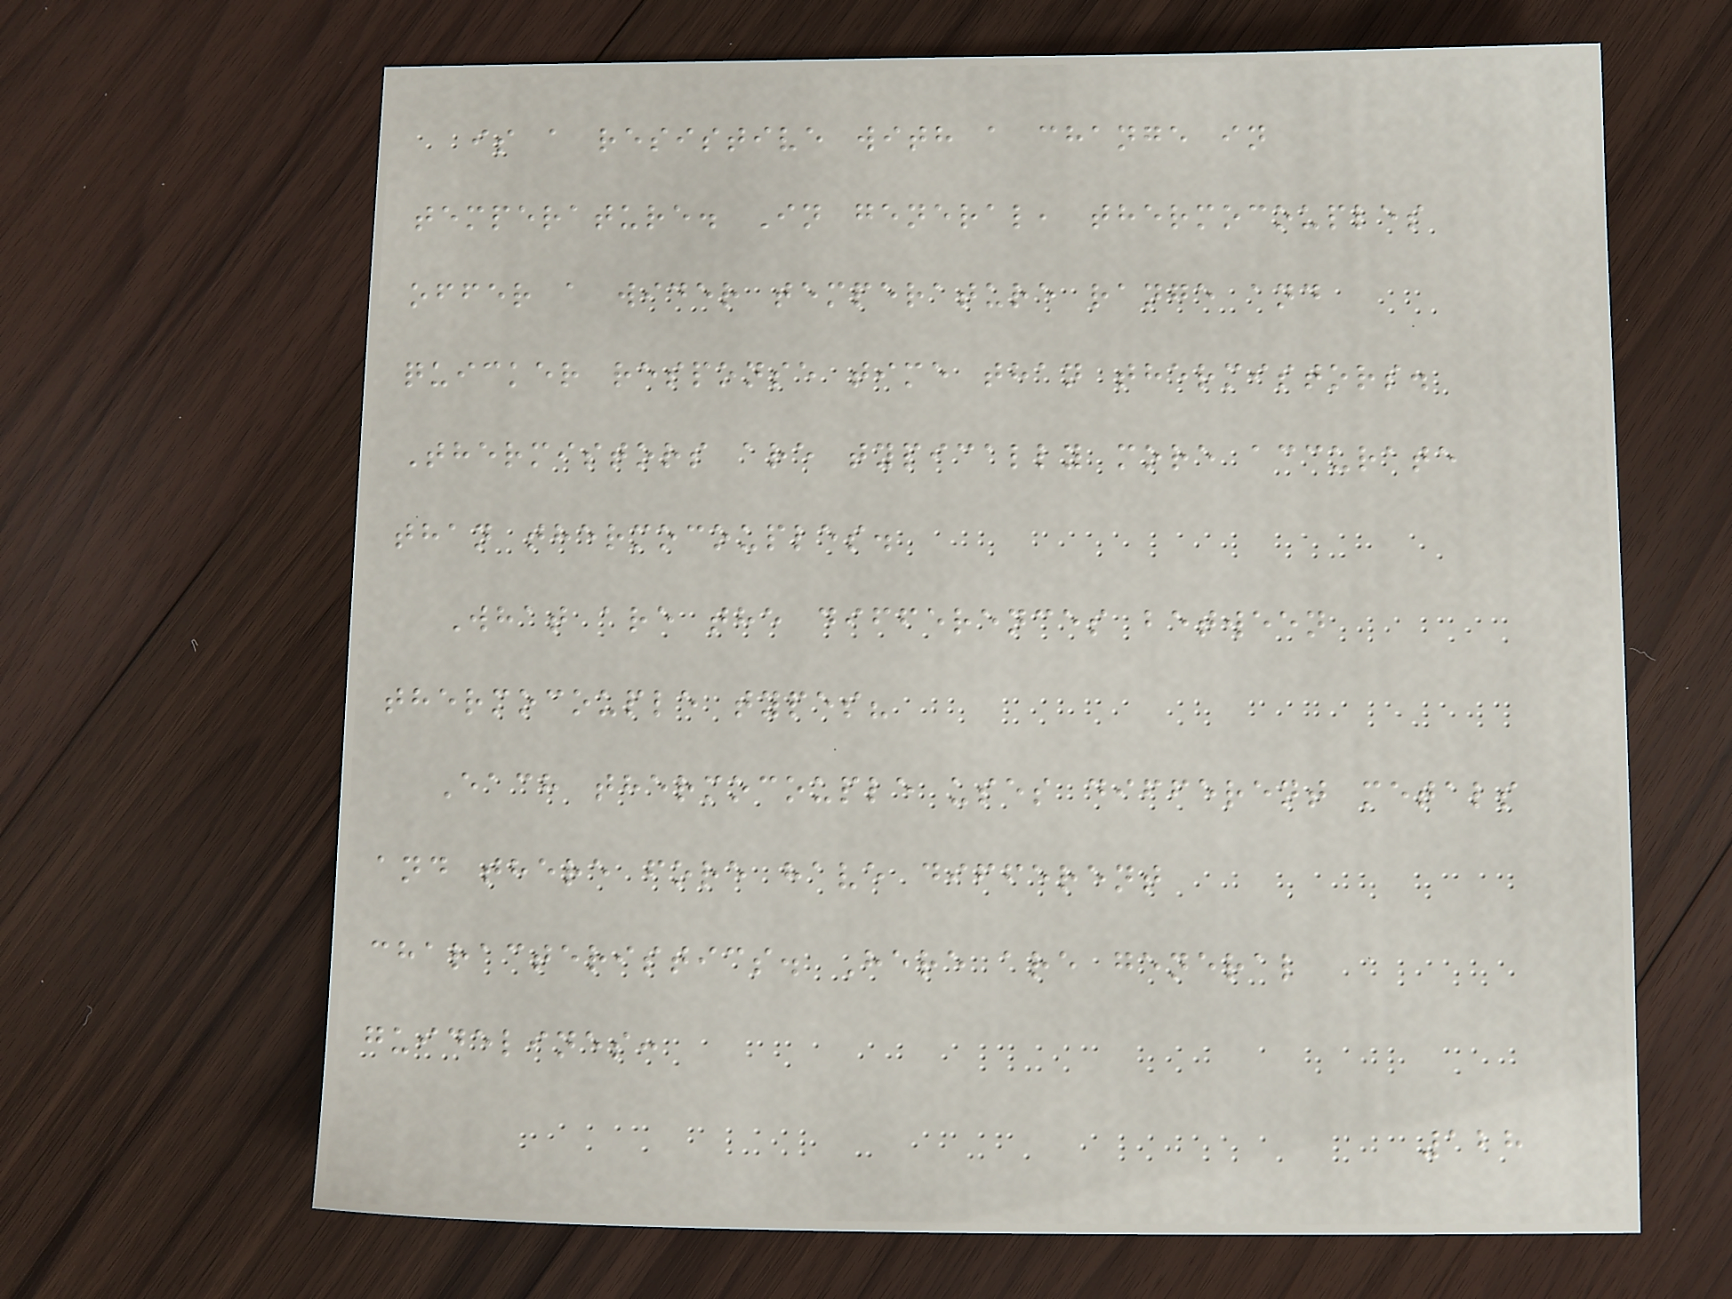is a resistive with a change in
temperature. In general, thermocouples
offer a wider temperature range and
quicker response time than thermistors.
Thermistors are typically more accurate
than thermocouples.
What are the differences between
thermocouple types?
Each thermocouple uses different metals
and there fore have different
characteristics. Here are general
guidelines:
128
